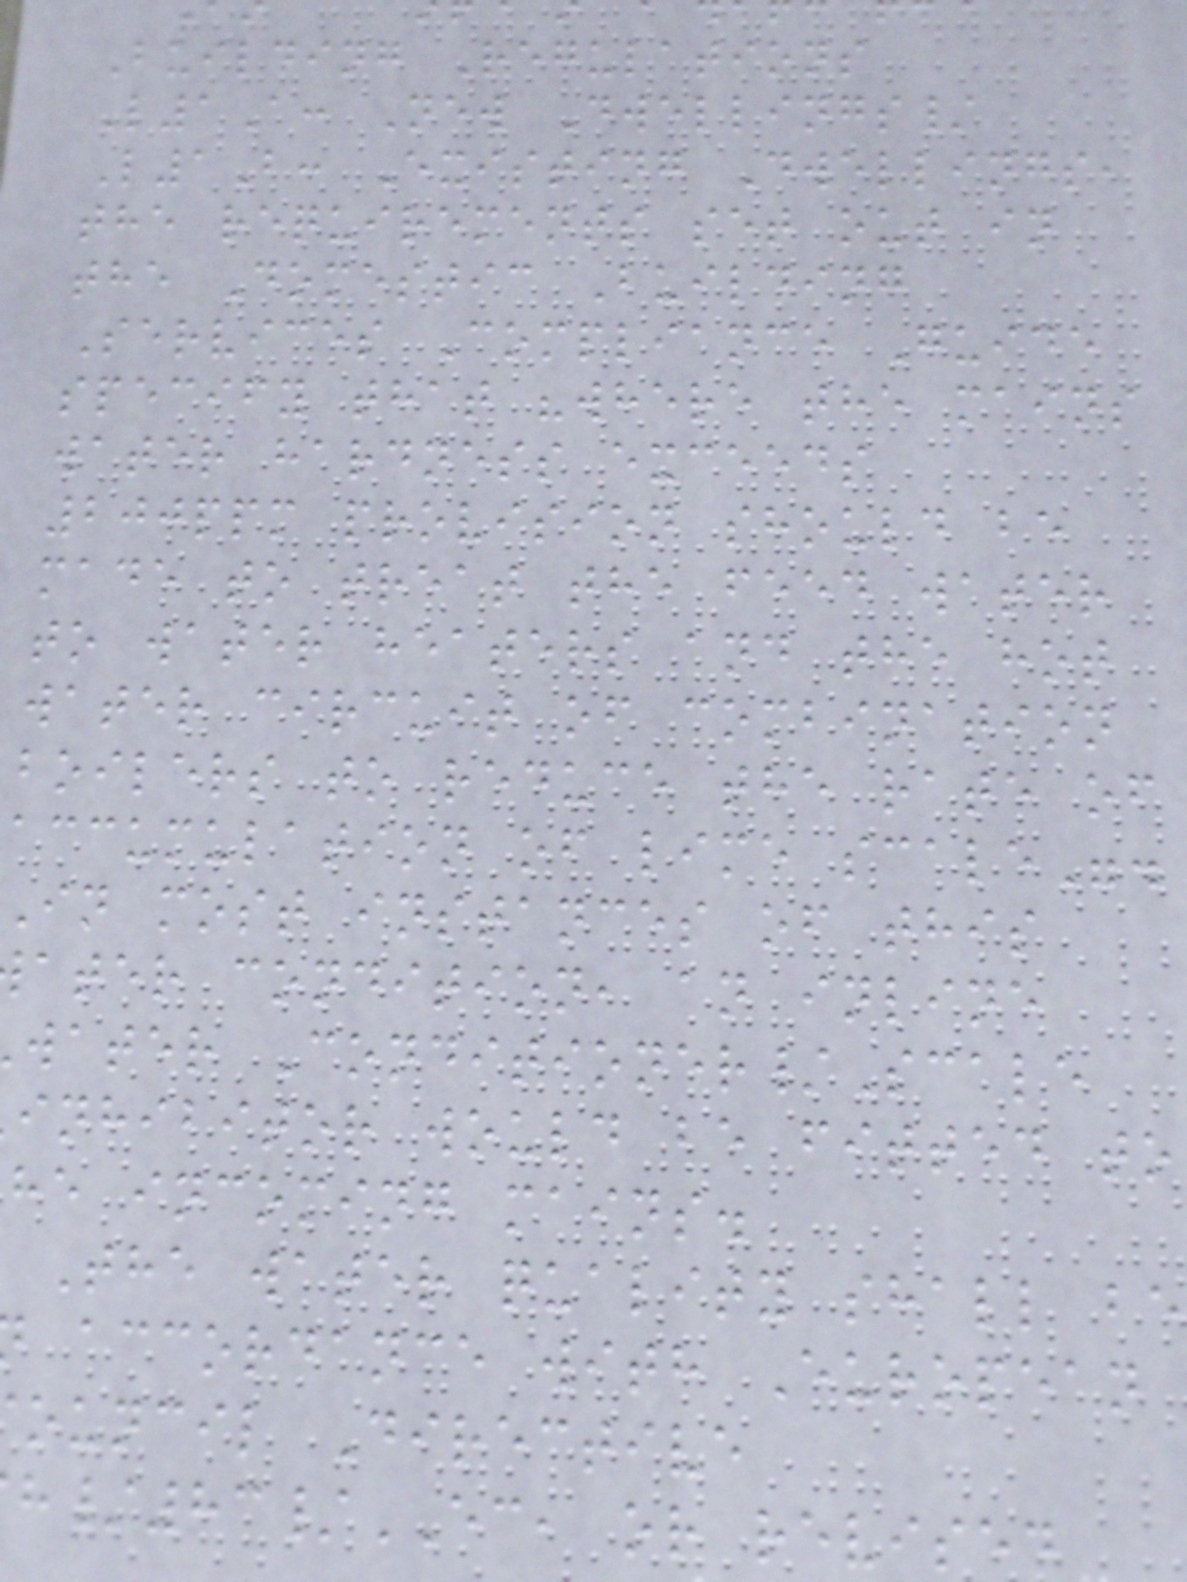Building Regulations
L1A: New Dwellings/
L1B: Existing Dwellings,
the requirements set out in
the Domestic Building
Services Compliance Guide
specify that "where the mains
water hardness exceeds
200ppm provision should be
made to treat the feed water
to water heaters and the hot
water circuit of combination
boilers to reduce the rate of
accumulation of lime scale".
In most instances of this
ater condition, an inline
water Conditioner/Scale
inhibitor would be fitted to
he incoming mains.
The water quality shall be
accordance with European
ouncil Directive
/83/EC, or revised
